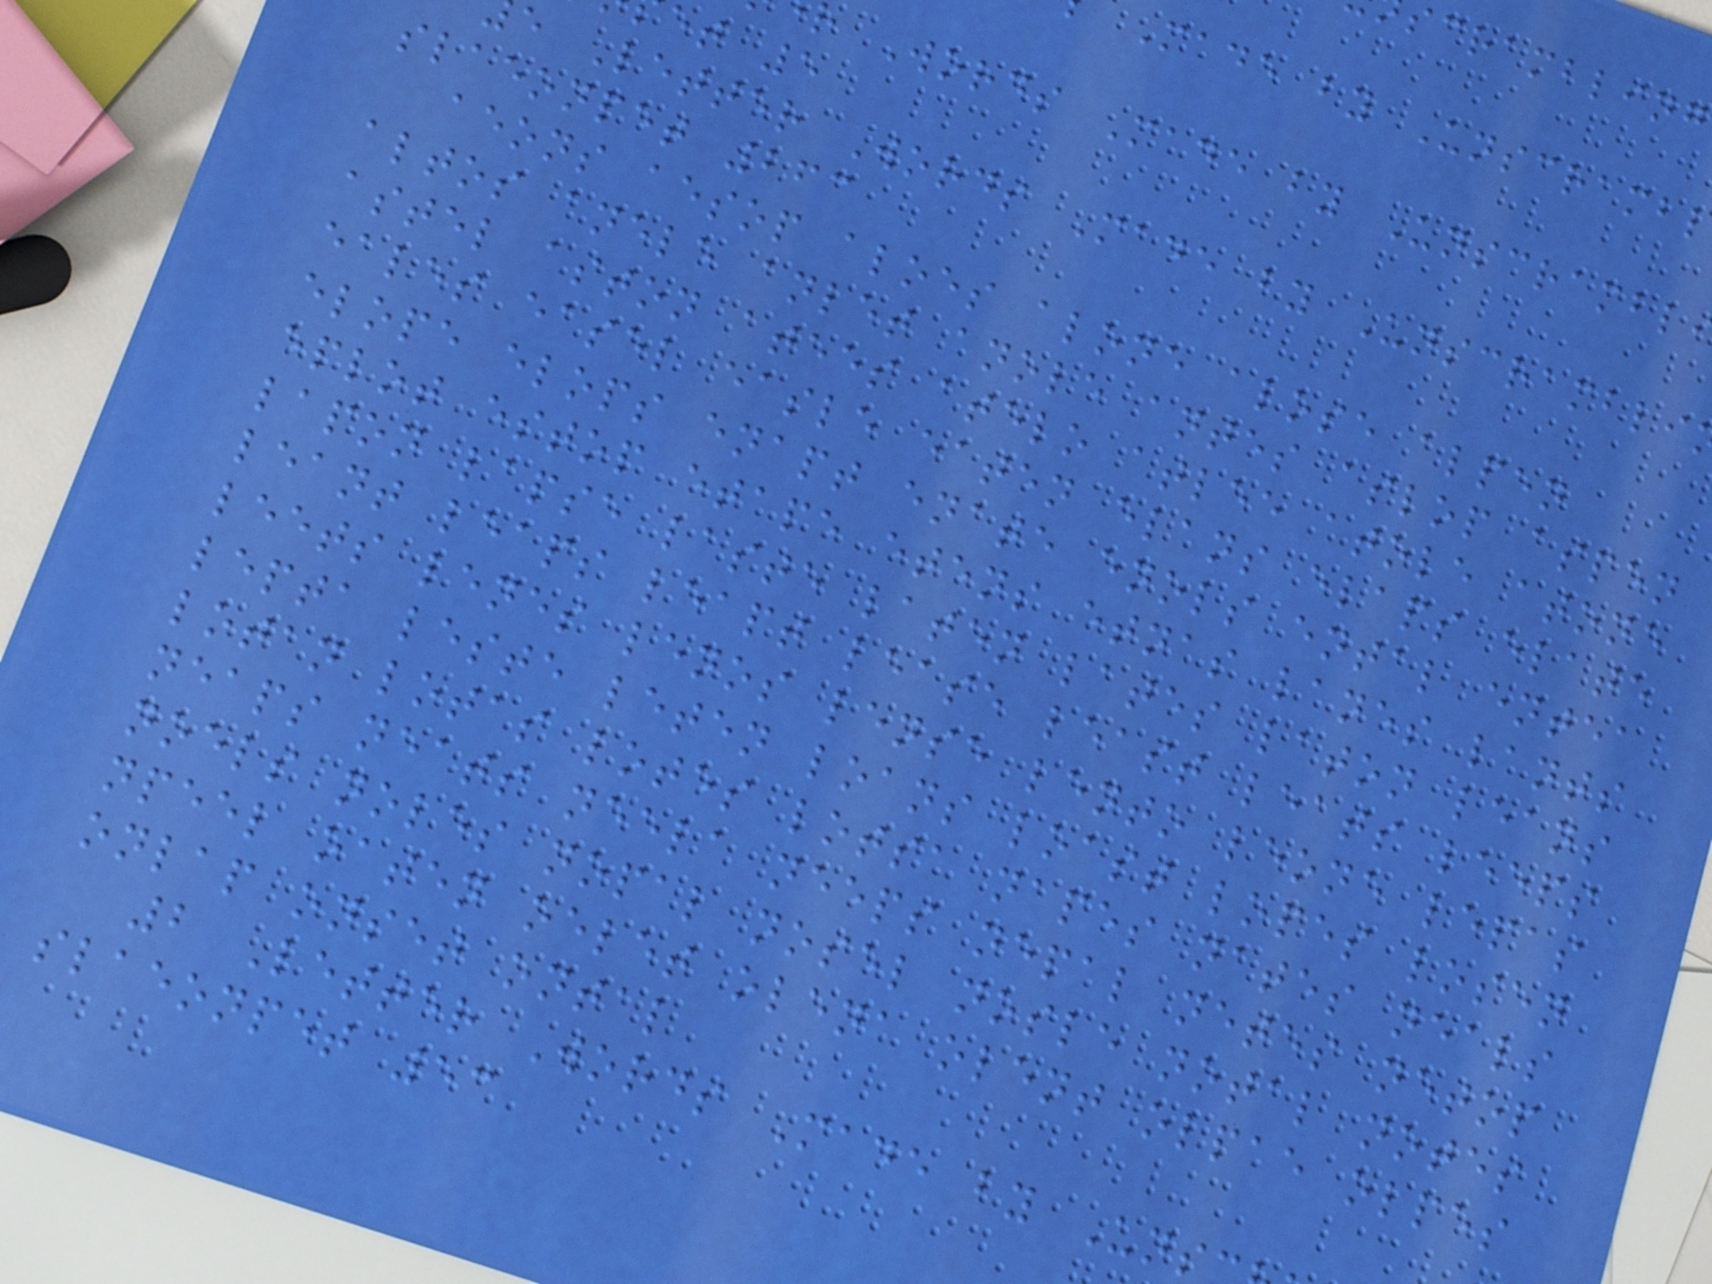scrambling
Made by Unscrambl
r Words Made by Unscrambl
et 5
e Letter Words Made by Unscrambli
slaeonpet 263
aeons aesop aloes alone alose alpen
altos anele anlet anole antes aslop aspen
astel aston atees atelo atlee atole atone
eales easel easle eaten elans elaps elate
elope elops enapt enate enols ental entea
eplot estop etape etens etnas lanes lants
lapon lapse laste laten lates laton leans
leant leaps leapt lease least leats leeps
leets lenes lenos lense lento leone lepas
lepta leste leten loans loast lopes losen
lotan lotas lotes lotsa napes nates neals
neaps neats neela neeps nepal netes netop
noels noles nopal nosel nosle notal notes
npeel oaten oelet olena olent olpae olpes
onlap onset ontal
2 Letter Words Made by Uns
slaeonpet 53
